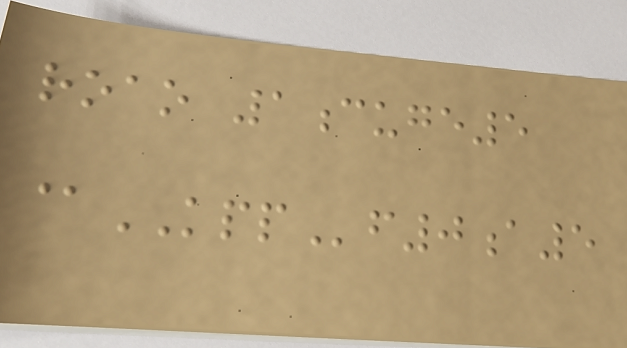roao 1cuge5
@KPPf0a5
